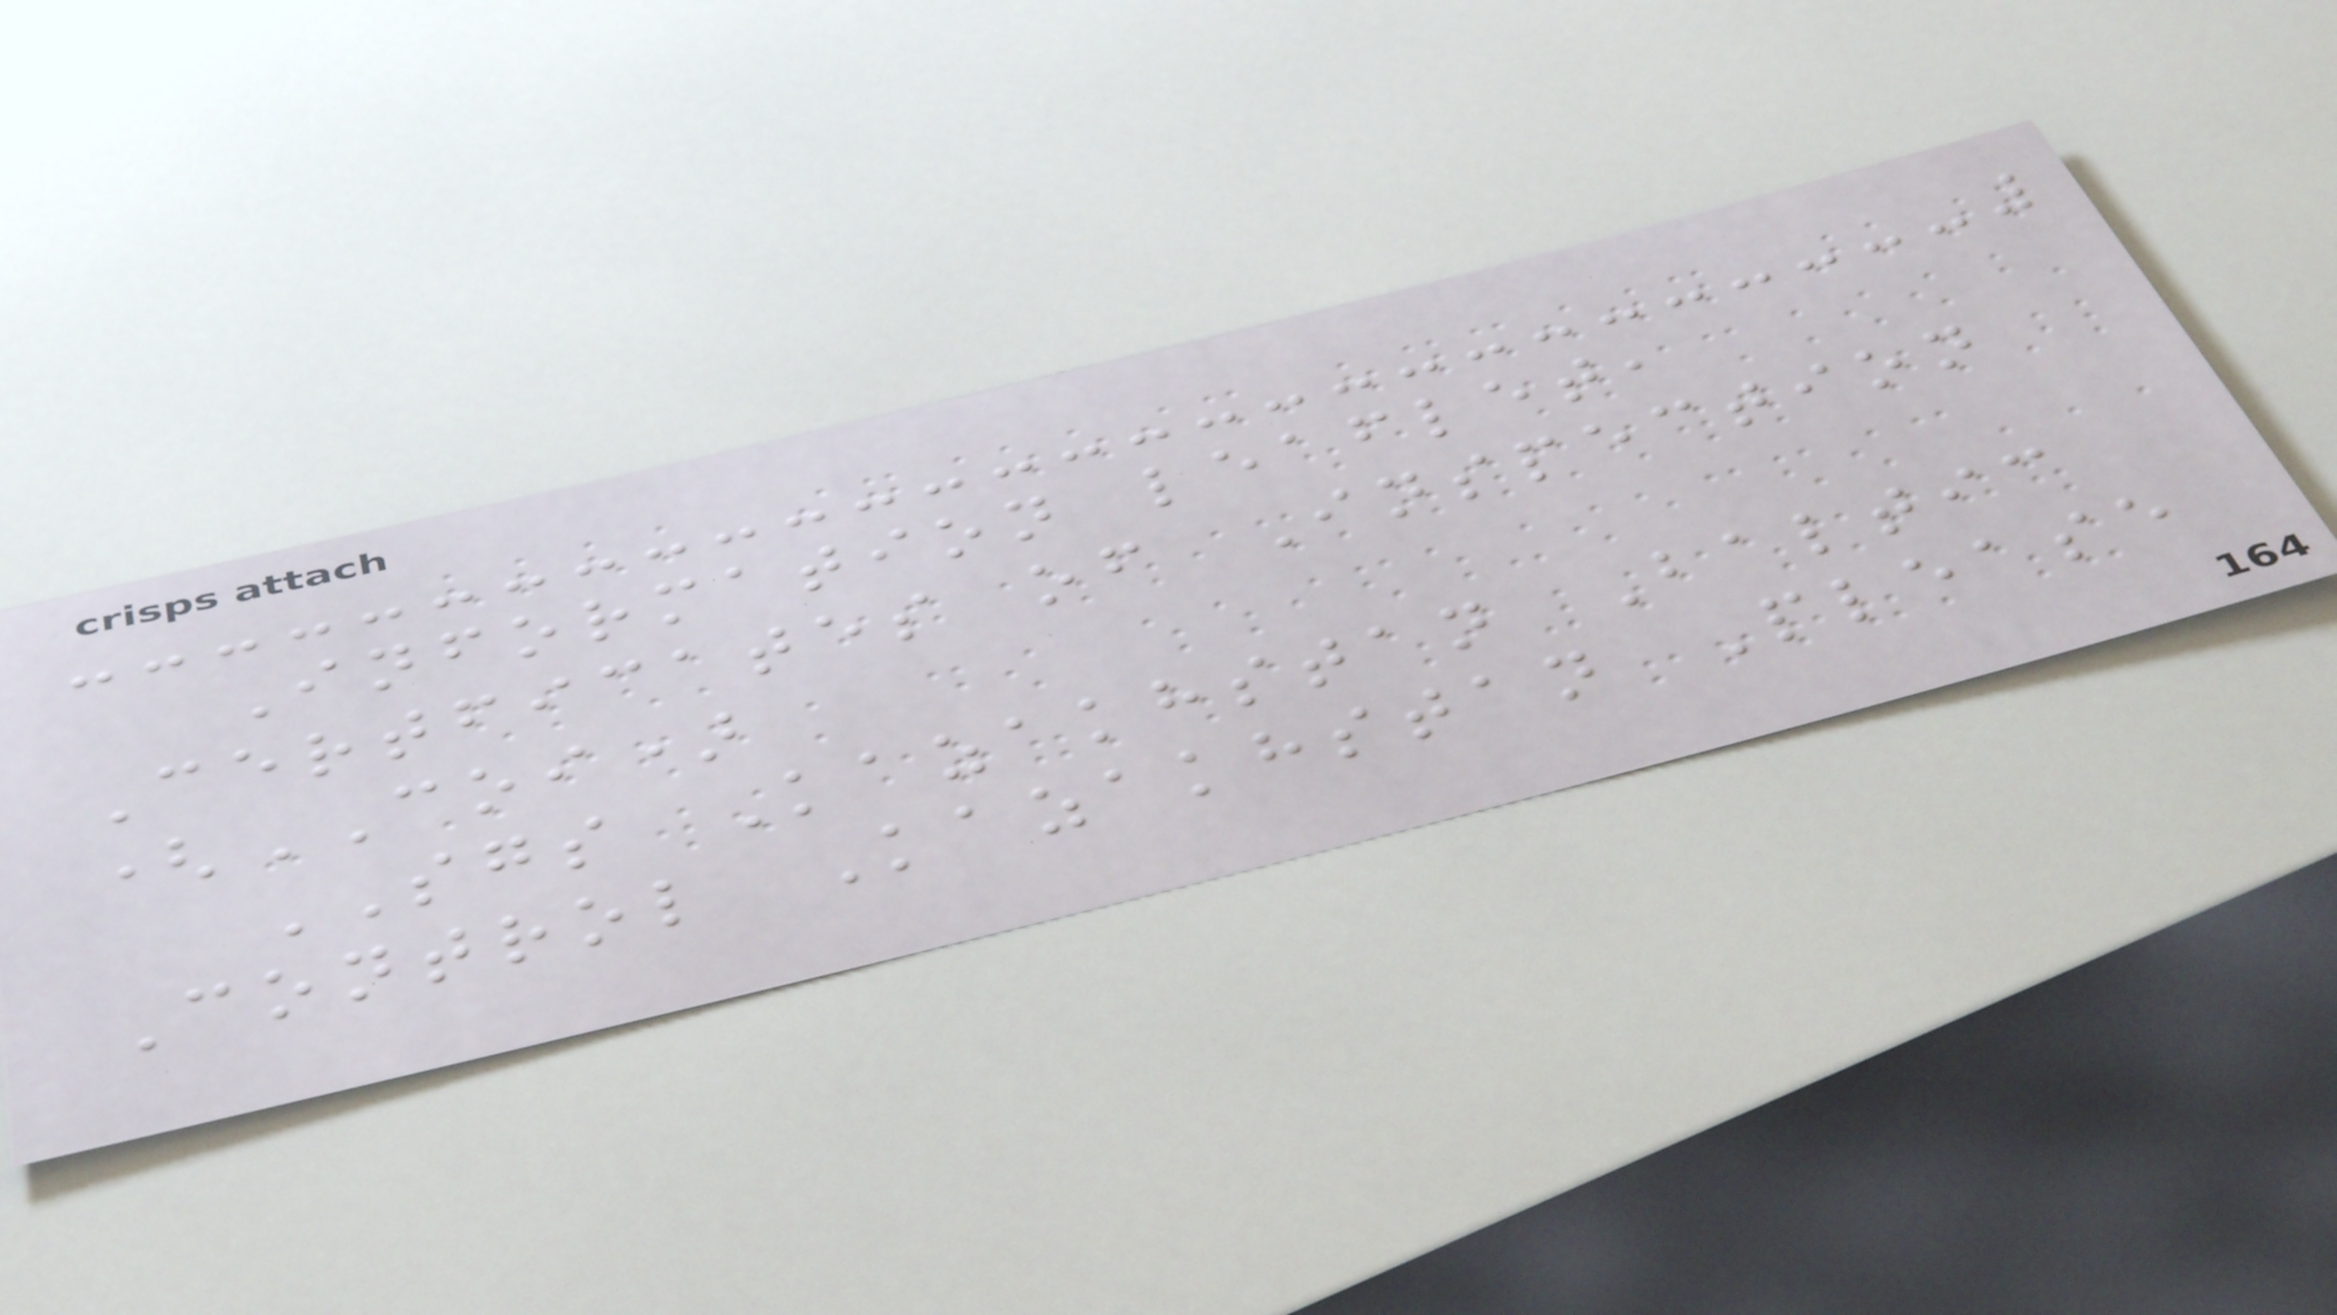Information leaflet,
Certficates of Inspection
(COI)
SGS Kazakhstan Baltic
Control Kazakhstan Please
